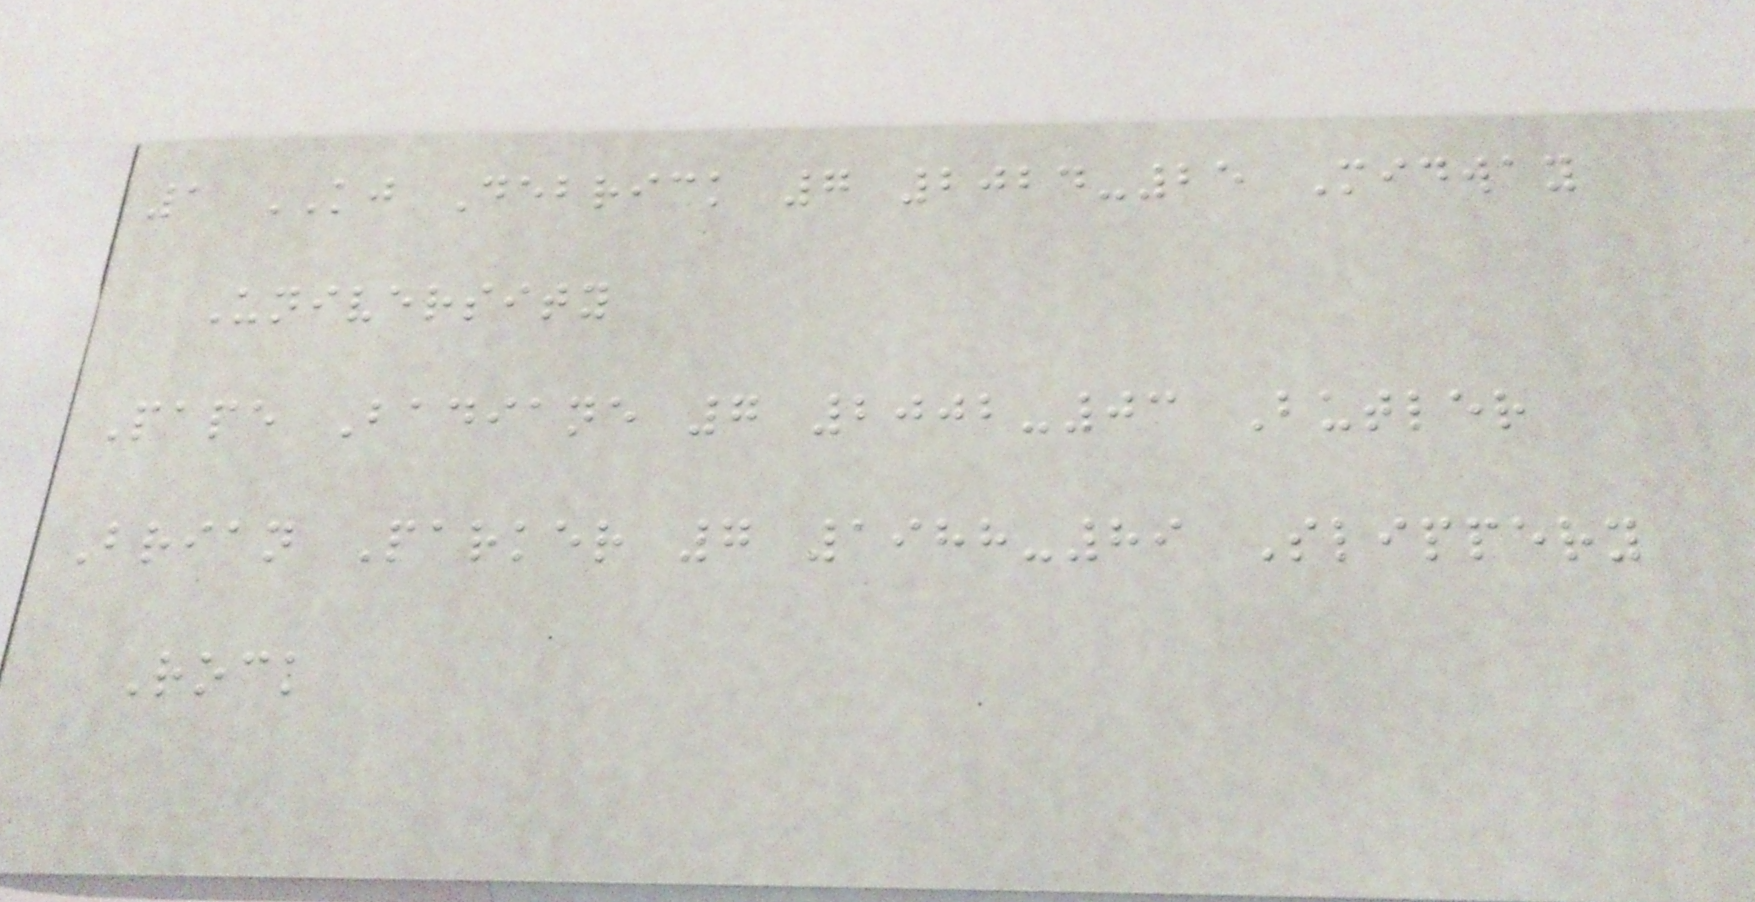1 KJ Debrick 7 2024-25 Midway
University
Pape Badiane 7 2002-03 Butler
Brian Parker 7 1988-89 Slippery
Rock
